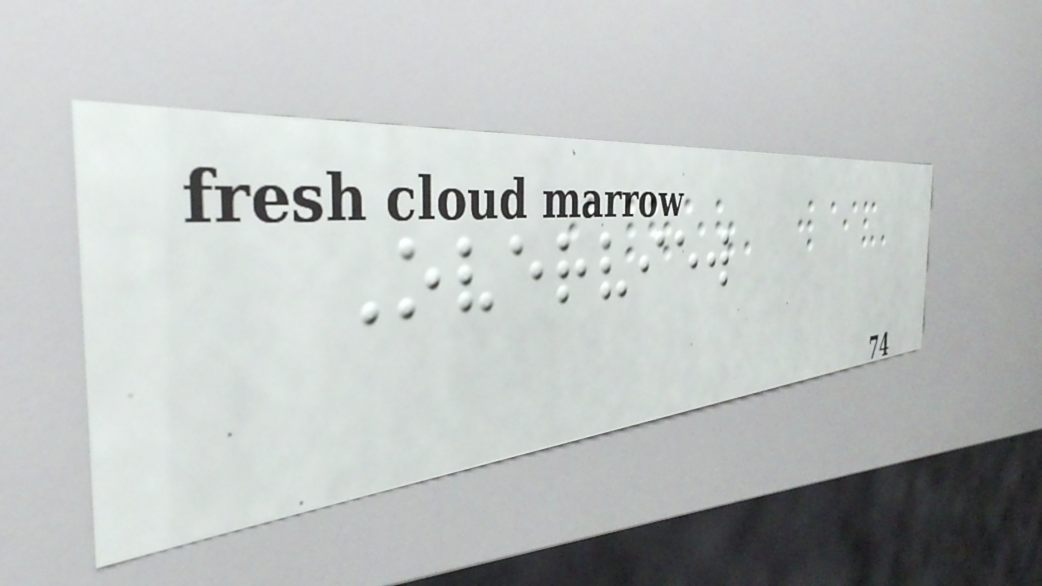Overview
